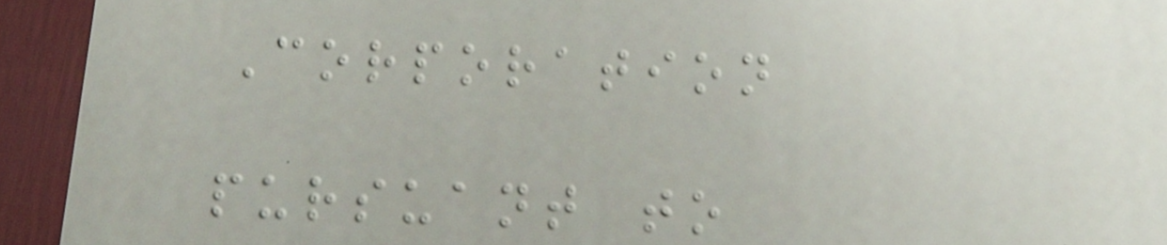Corporation
pursuant to
